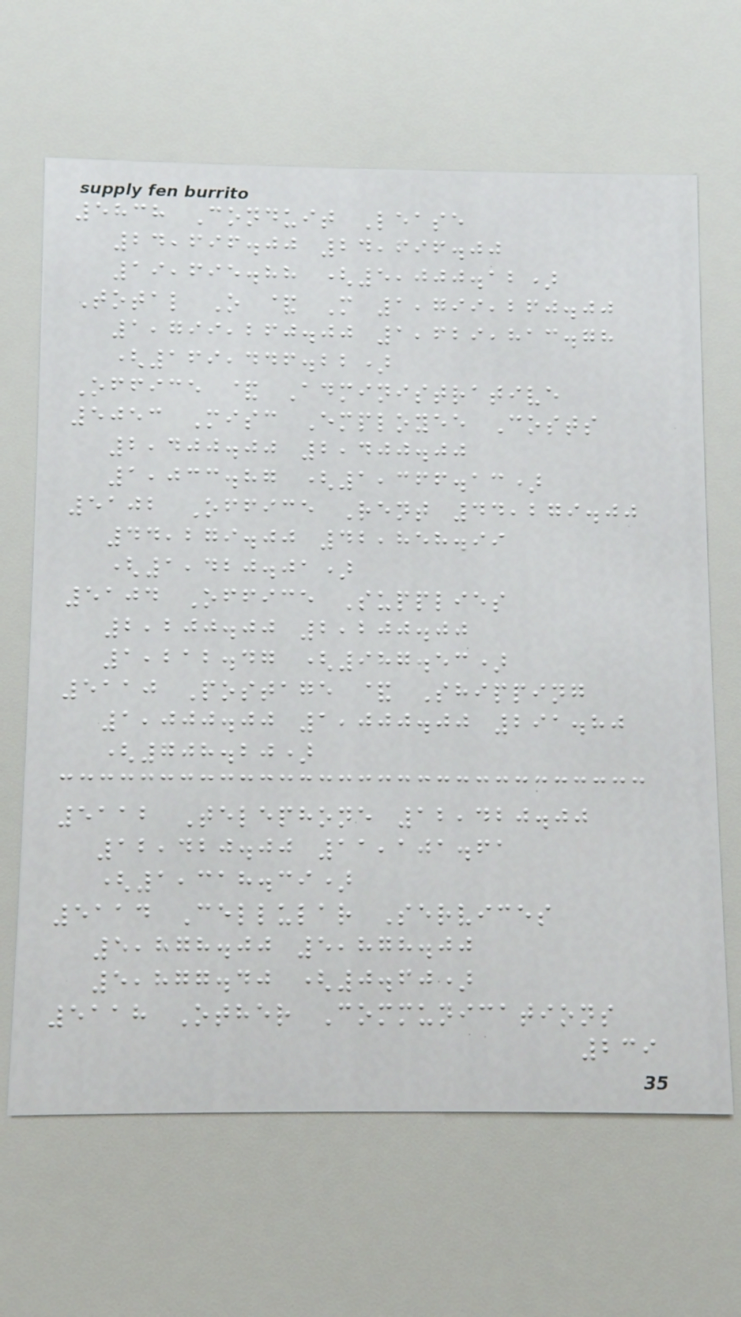5838 Conduit Lease
24,696.00 24,696.00
19,695.88 (5,000.12)
Total O & M 1,799,260.00
1,799,260.00 1,629,813.78
(169,446.22)
Office & Administrative
5053 Misc Employee Costs
2,400.00 2,400.00
1,033.87 (1,366.13)
5102 Office Rent 44,279.00
44,279.00 42,858.99
(1,420.01)
5104 Office Supplies
2,200.00 2,200.00
1,212.47 (987.53)
5110 Postage & Shipping
1,000.00 1,000.00 291.80
(708.20)
5112 Telephone 12,420.00
12,420.00 11,101.61
(1,318.39)
5114 Cellular Services
5,878.00 5,878.00
5,877.40 (0.60)
5118 Other Communications
239
